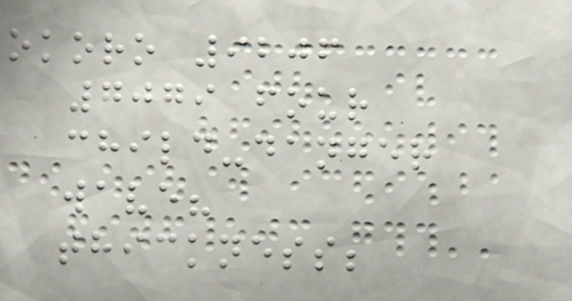okoro 9206
7079 four
child-danger
wave?
thickness;
